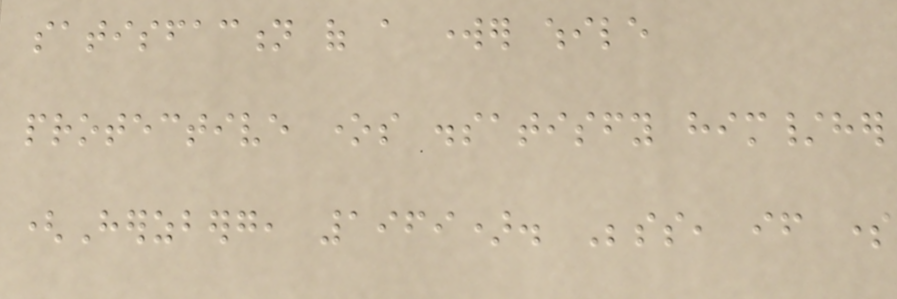satisfaction of a worker while
protective ones dissatisfy him/her
(Herzberg, 1969). Besides, if some
